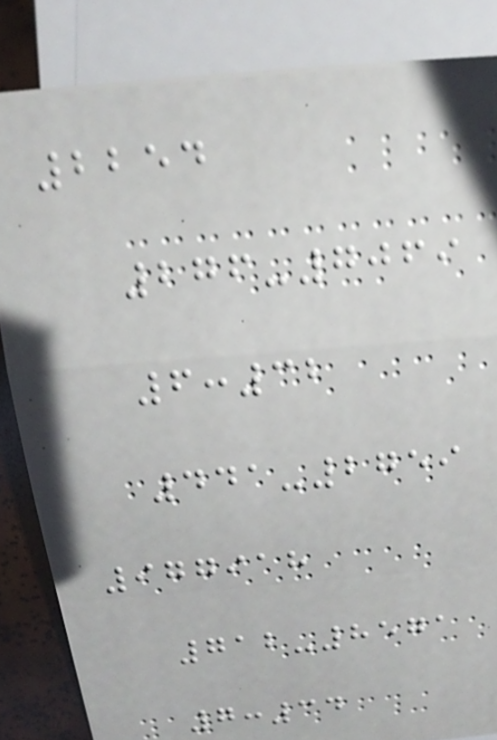2254
276-7069
6:32
441-2759
977918
712-8571
7:34
